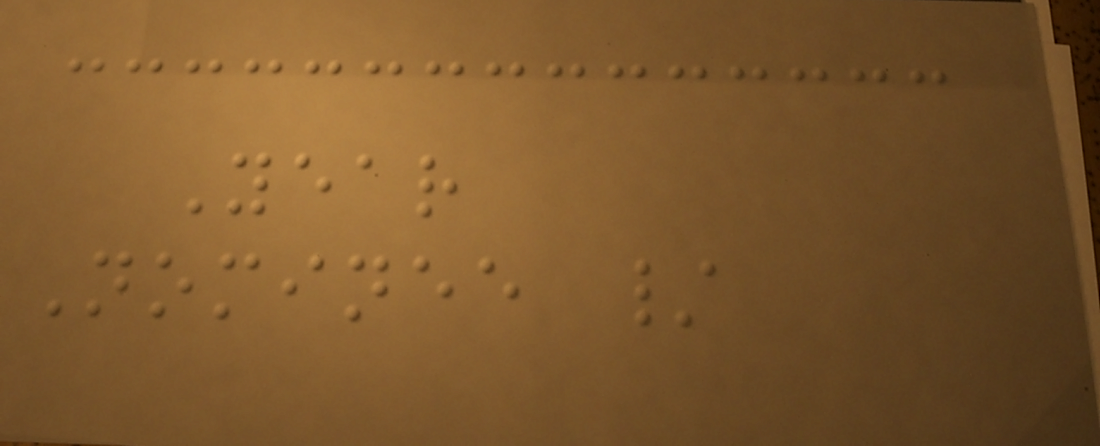Year
Nominee /
